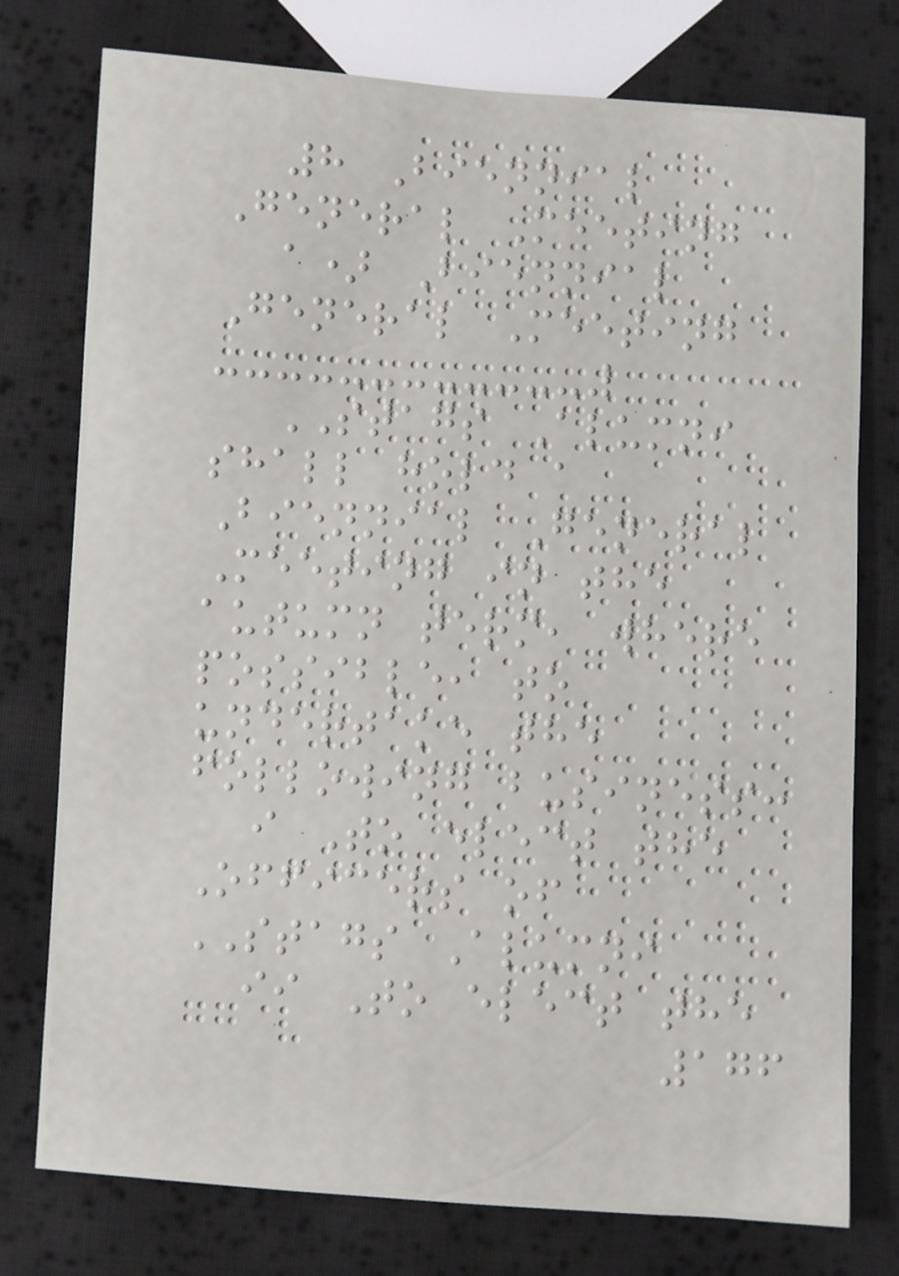8 Biennial
General Meeting
a) Biennial
General Meeting
STAGS Alumni
shall hold a
Biennial General
Meeting in the
autumn term, where
possible, to
undertake the
following business:
i To elect the
Officers of
STAGS Alumni
ii To elect the
176
